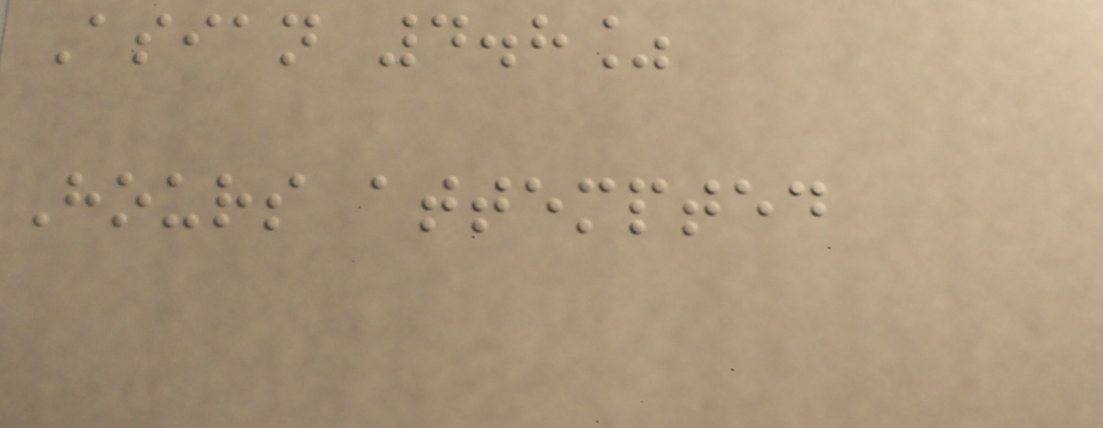Asian 4.8%
Hours attempted
